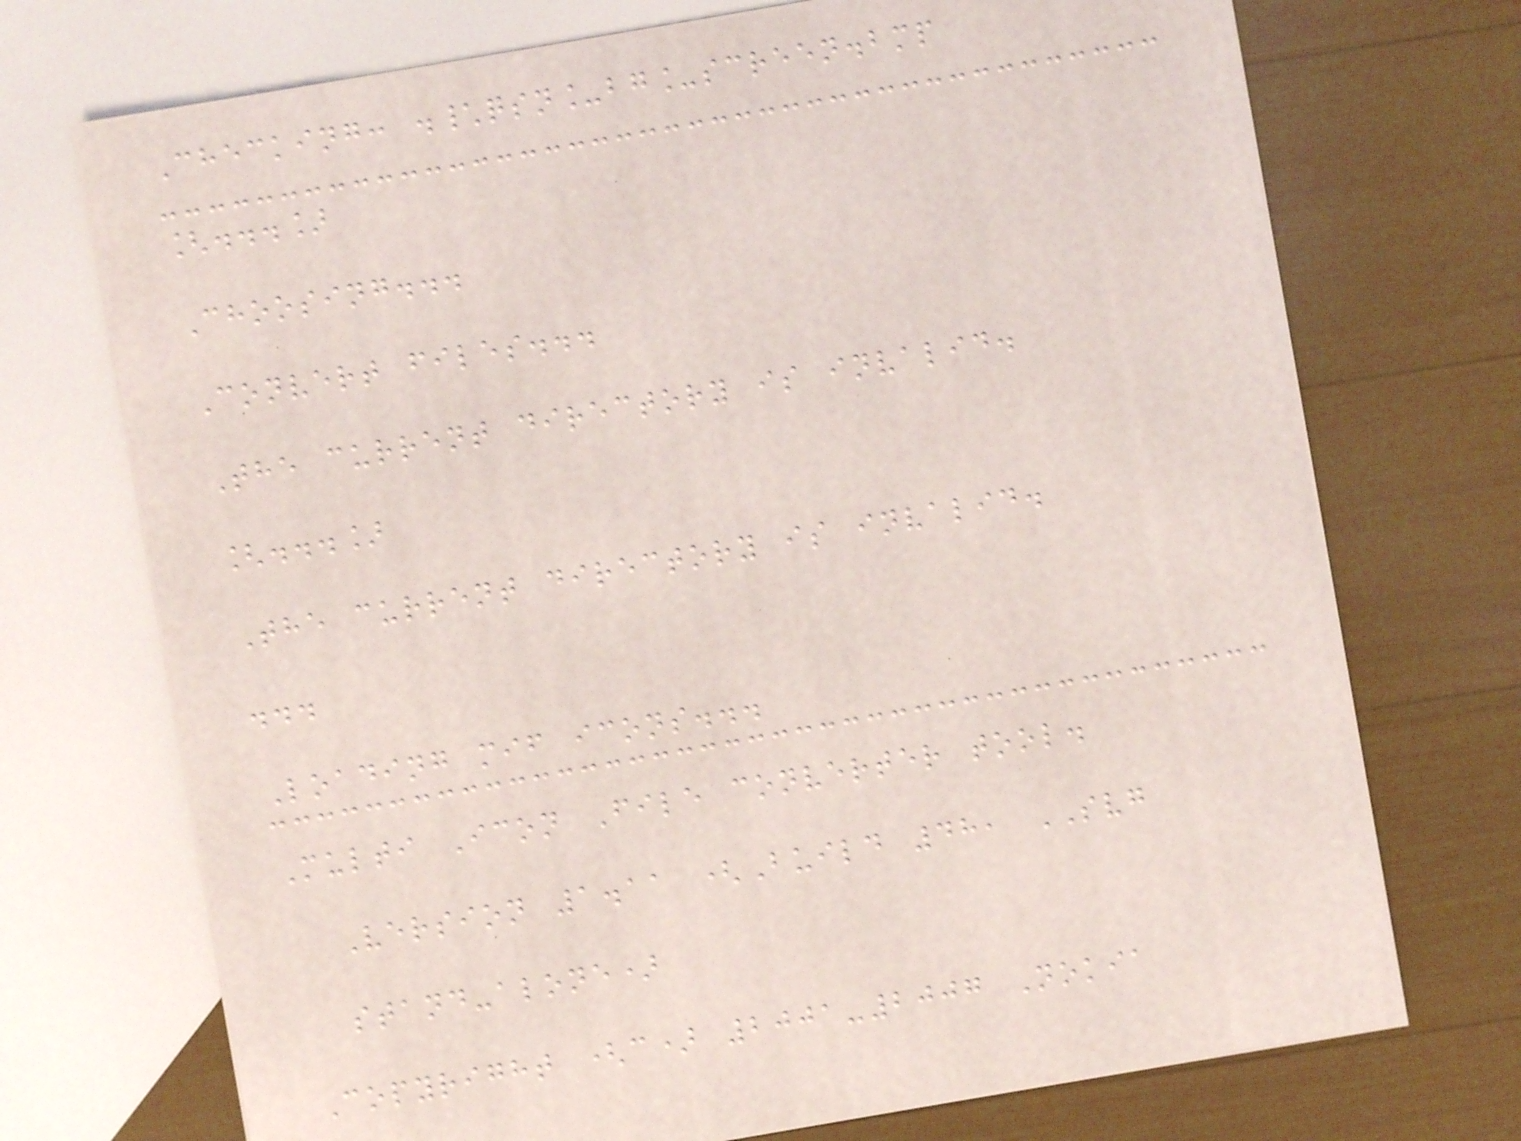Checking: .\qsn_bg_screen.bmp
[...]
Choosing...
Convert files...
The current directory is invalid.
[...]
The current directory is invalid.
...
Loading mif icons...
Multi Icon File converter tool.
Version 1.11 (Build 48, SVG
stand-alone)
Copyright (c) 2001-2007 Nokia
